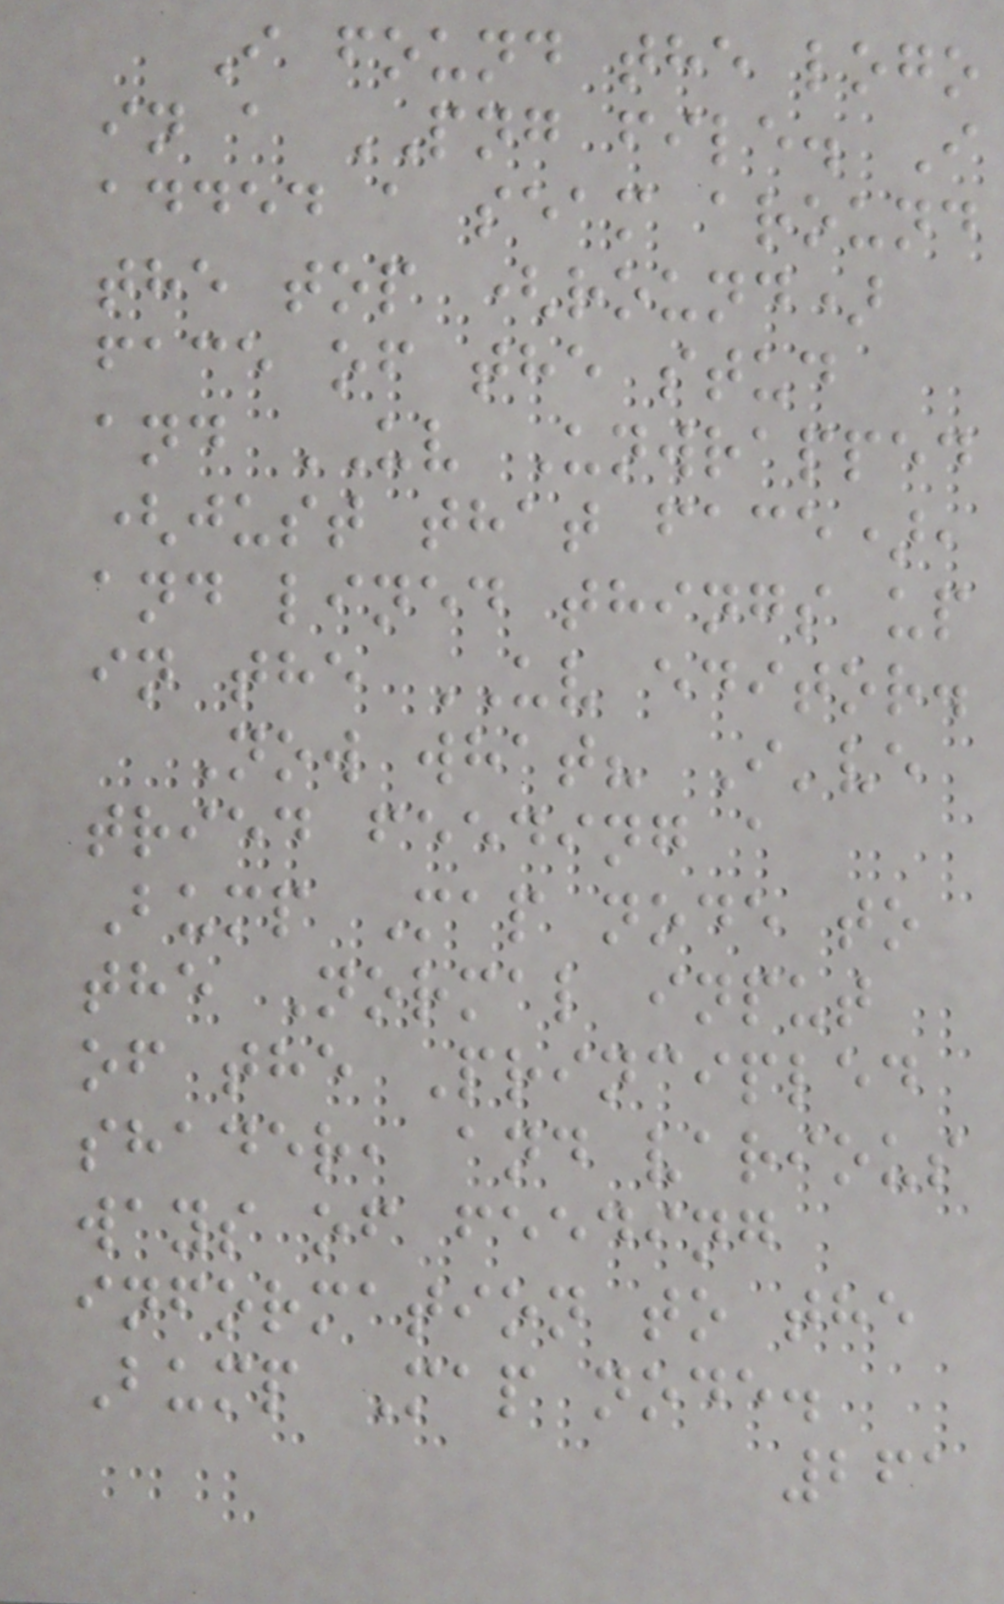I found the logo
in a PNG file. I
added a seam around
the top (round)
face of the stud
and UV Unwrapped
(just that face),
and lined things up
in the UV editor.
Now what? I've
tried feeding a
Bump Map node to
the Normal input
of the Principled
shader, and various
ways of feeding
information to the
Bump Map node.
261
